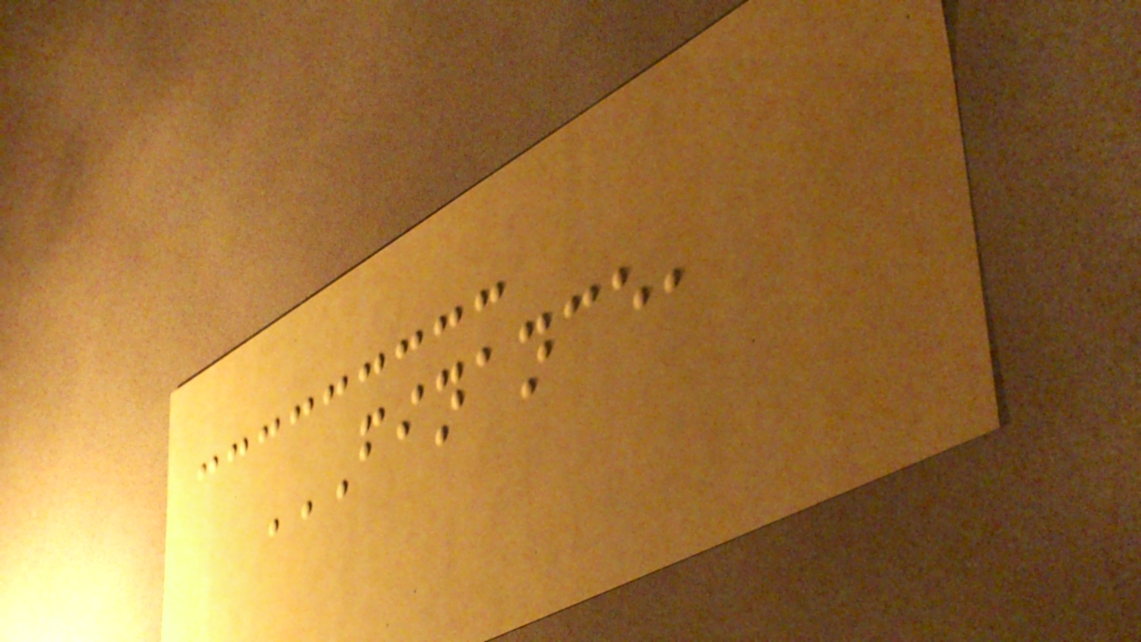FINANCE,
